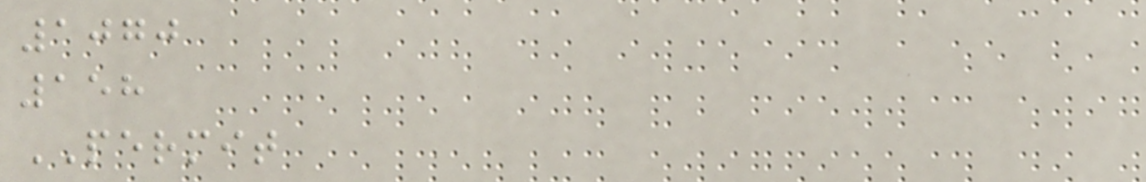1070
158
PERMIT
